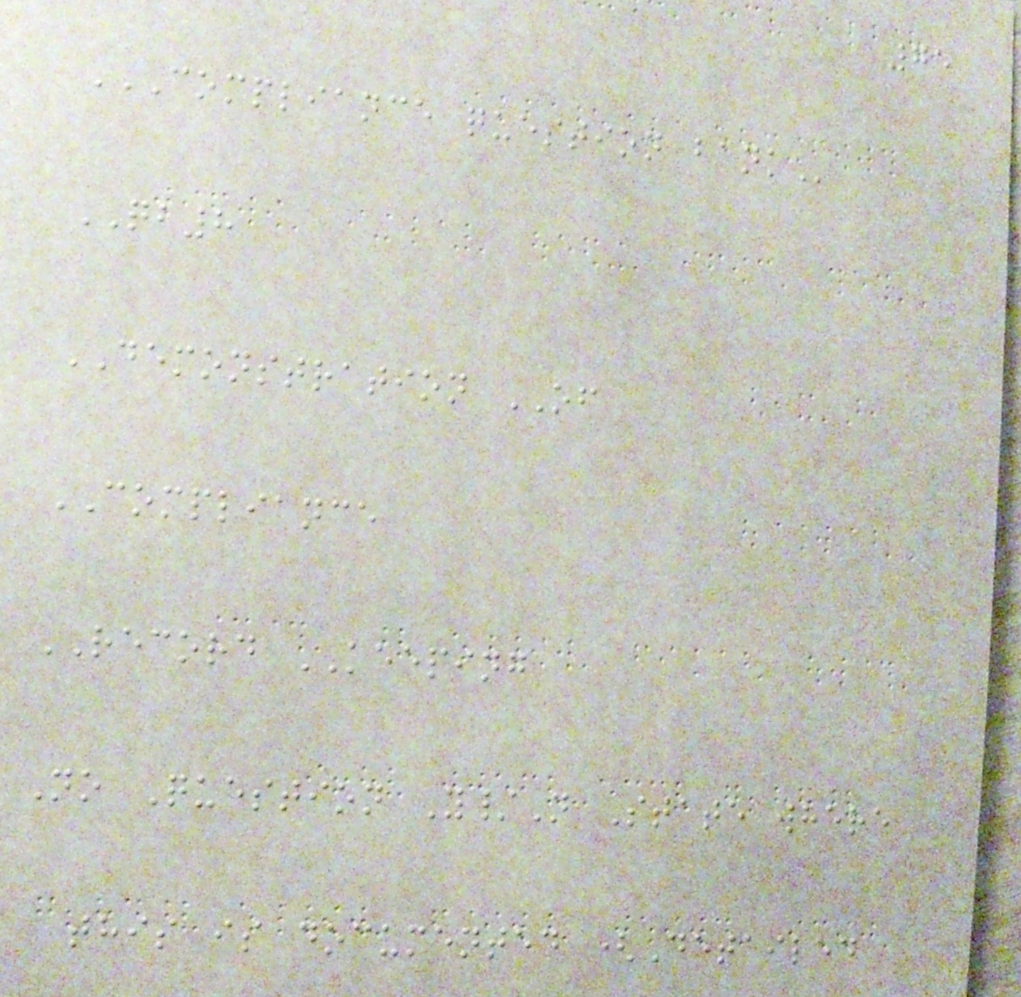75
COMPLIANCE QUESTION BANK
QB8
DEMONSTRATION OF
COMPLIANCE
RECORD KEEPING
No Question Y/N State where
this is documented (Detailed
